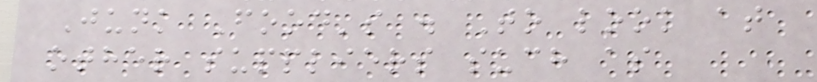Junk Food's . To look at
other suppliers such as
